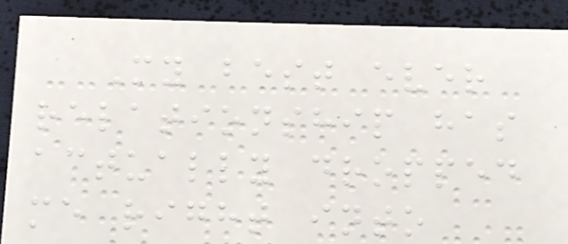My best ever
relationship has
actually dropped
me right into
